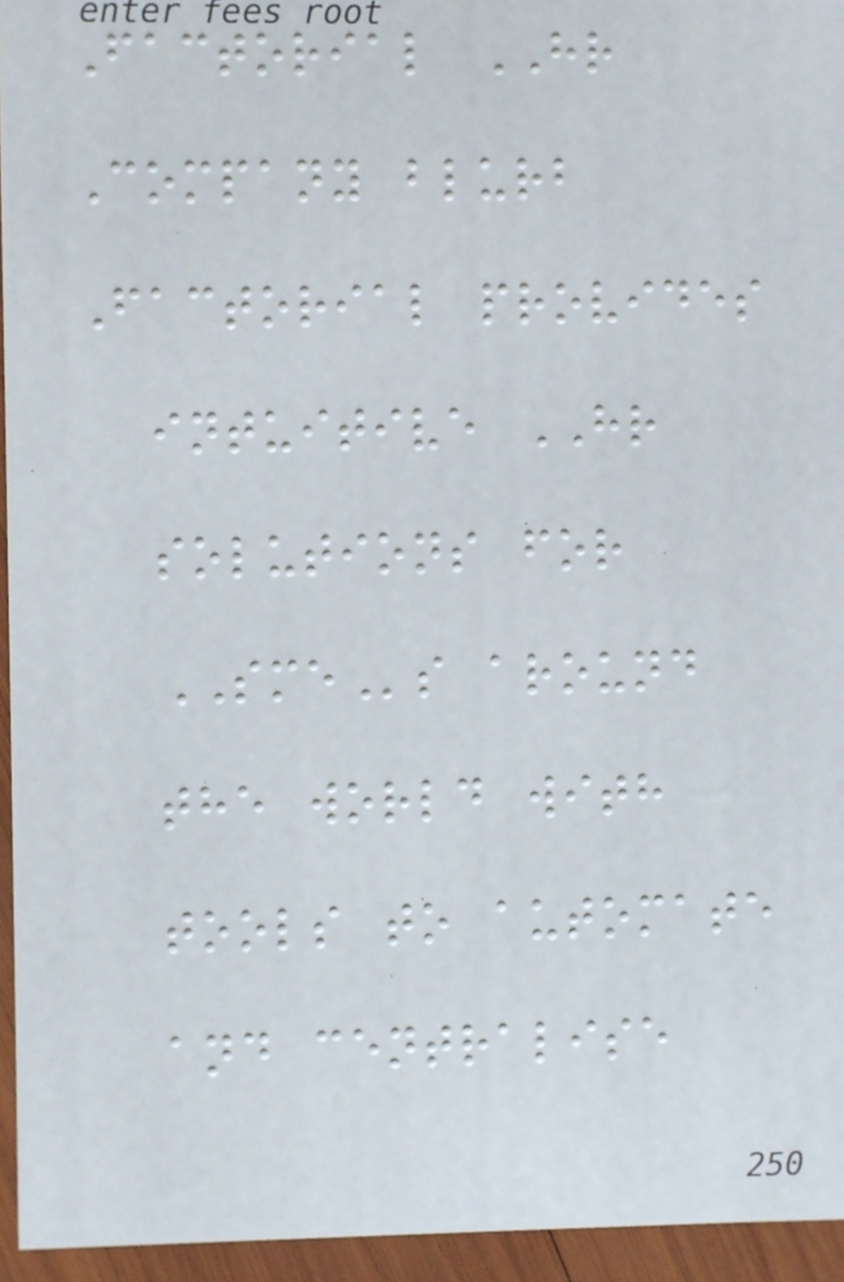Factorial HR
Company blurb
Factorial provides
intuitive HR
solutions for
SMEs around
the world with
tools to automate
and centralise
